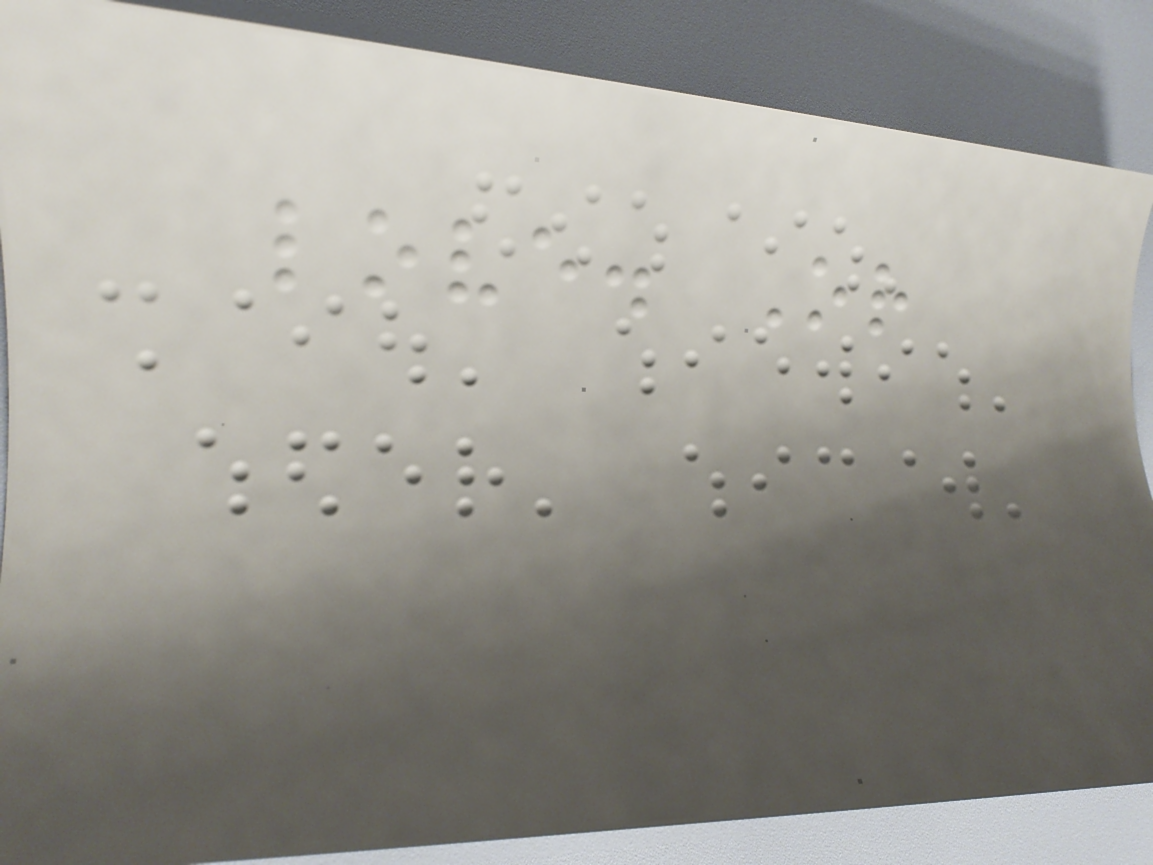love. Or
